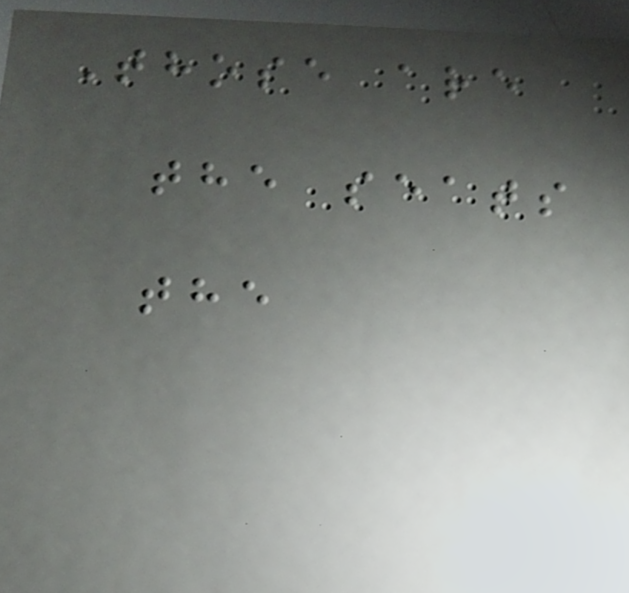Those are
the seats
the
